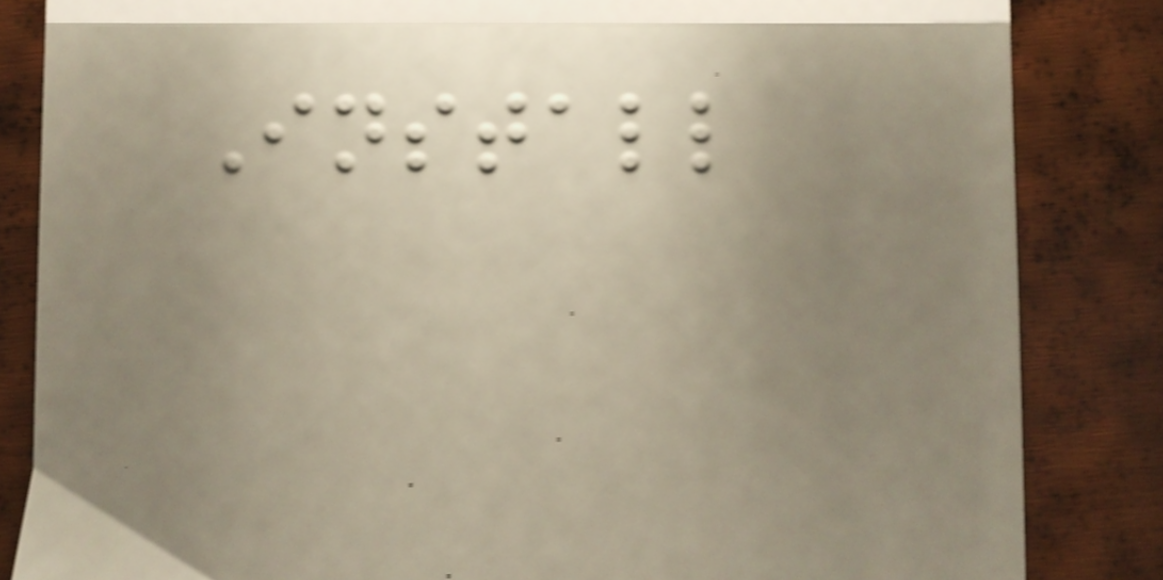Install
